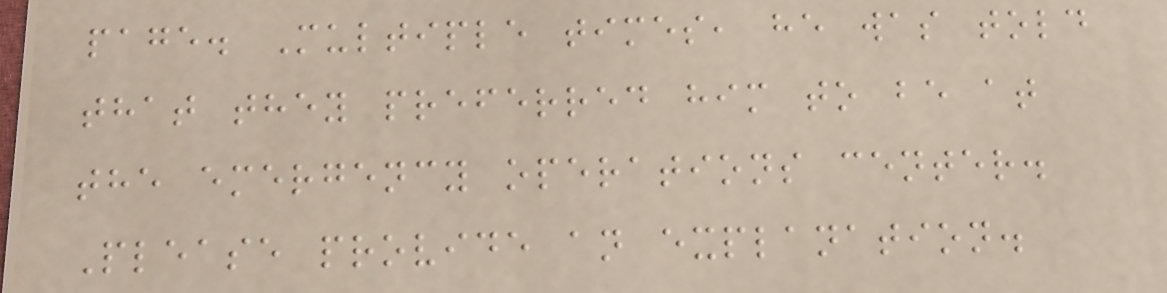page. Multiple times, he was told
that they preferred him to be at
the emergency operations center.
Please provide an explanation.
